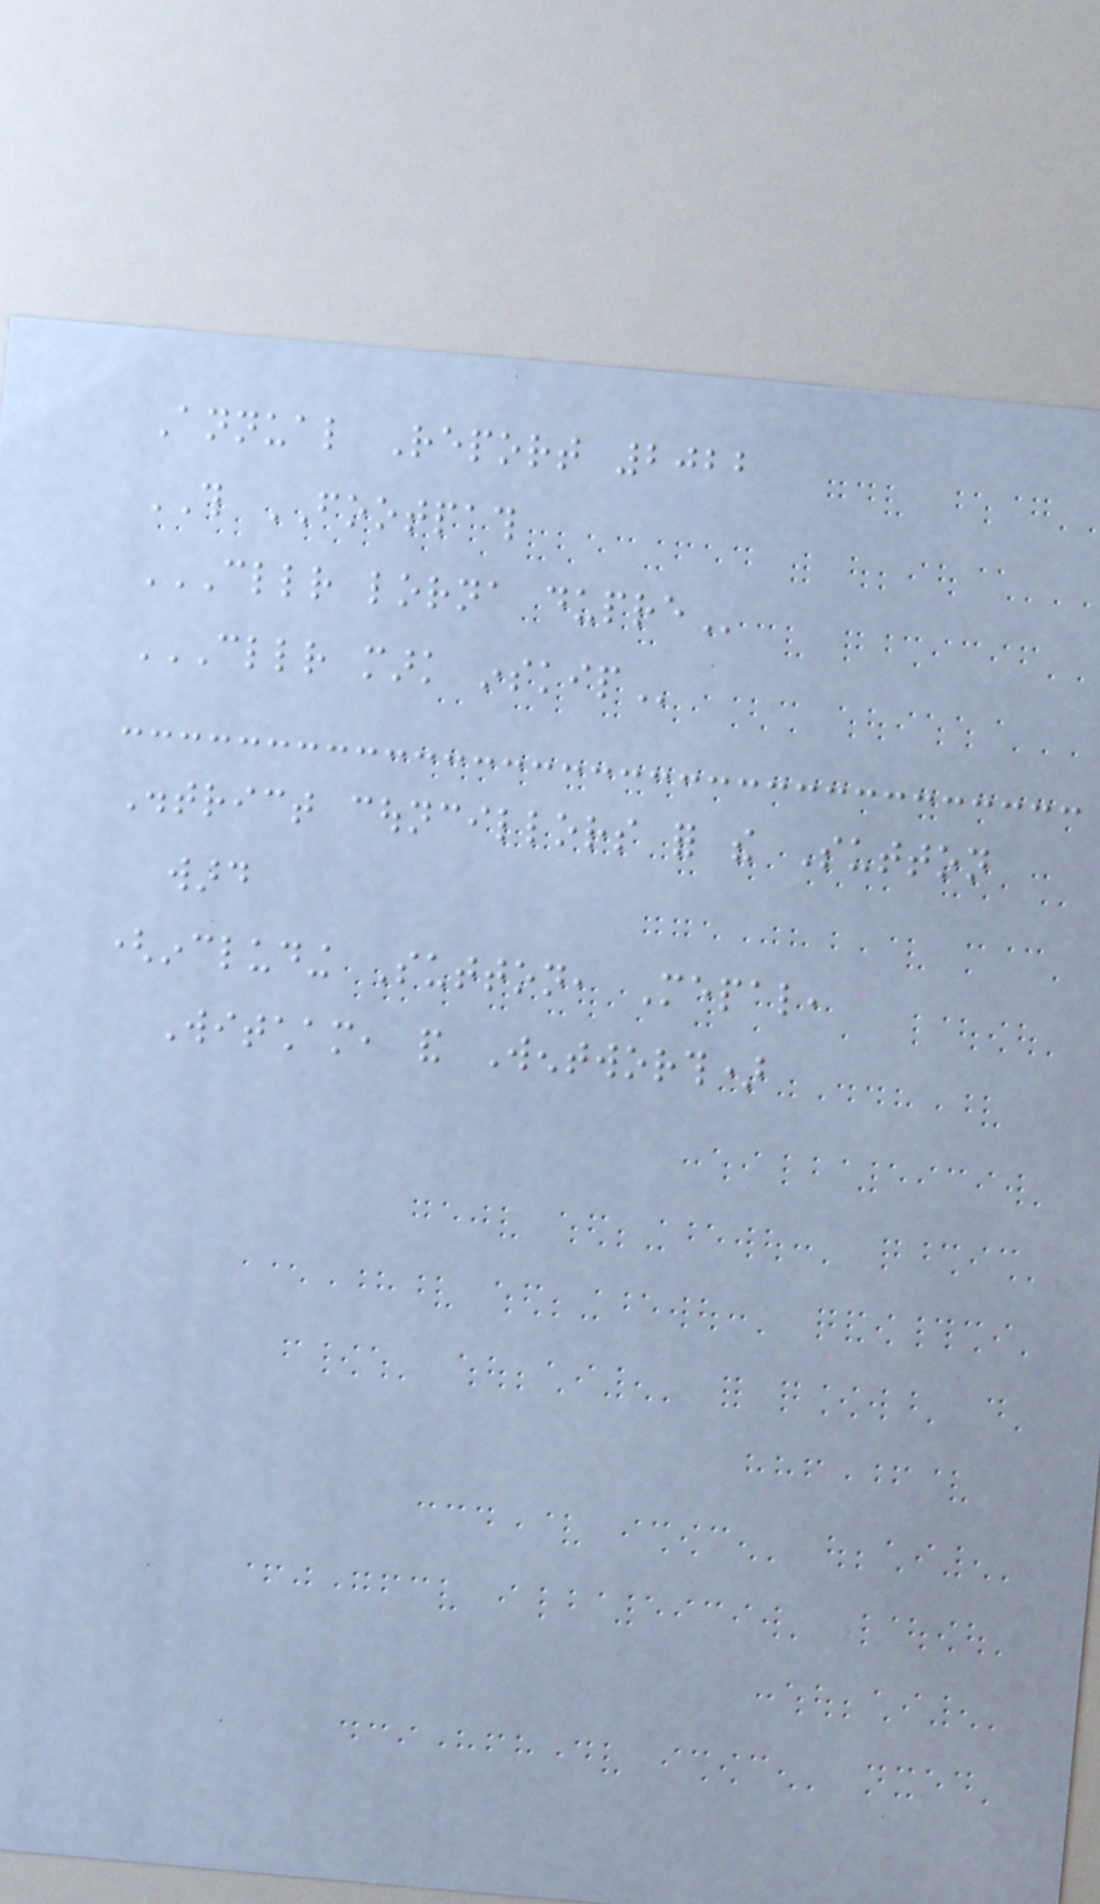Annual Report 2022
THIS FOOTPATH
CLLR LORNA DUPRE
CLLR MARK INSKIP
District councillors for the Sutton
ward
(including Sutton, Mepal,
Witcham, and Wentworth)
